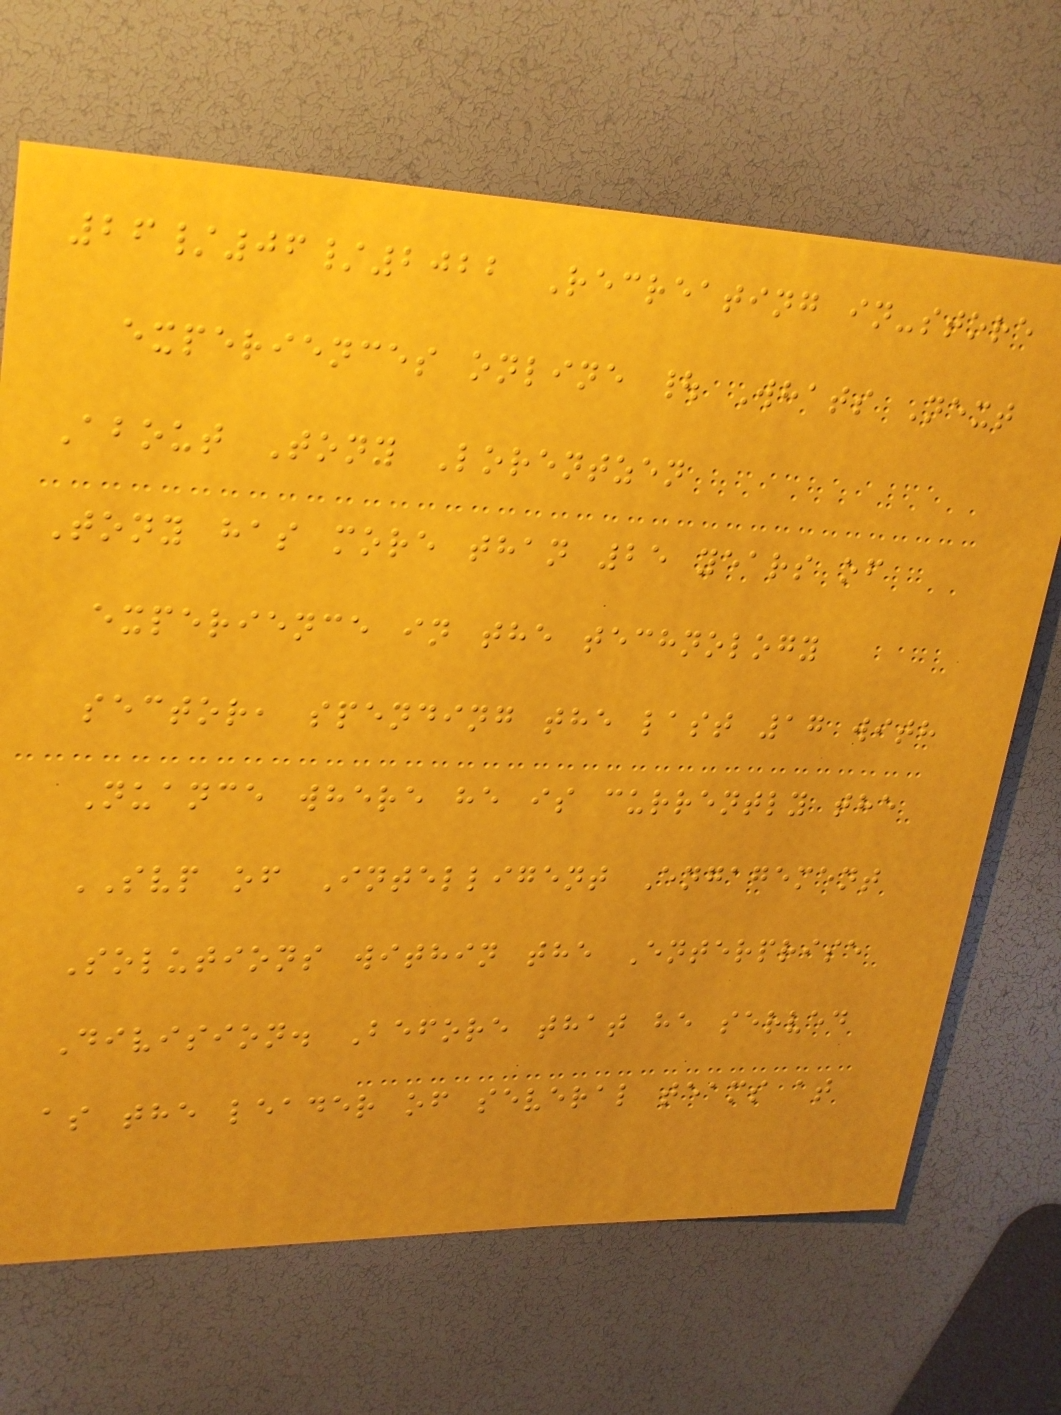26/06/2022 Recreating in-store
experiences online | Whats Next
About Tony Lorentzen
Tony has more than 25 years of
experience in the technology
sector, spending the last 17 with
Nuance where he is currently the
SVP of Intelligent Engagement
Solutions within the Enterprise
Division. Before that he served
as the leader of several teams at
